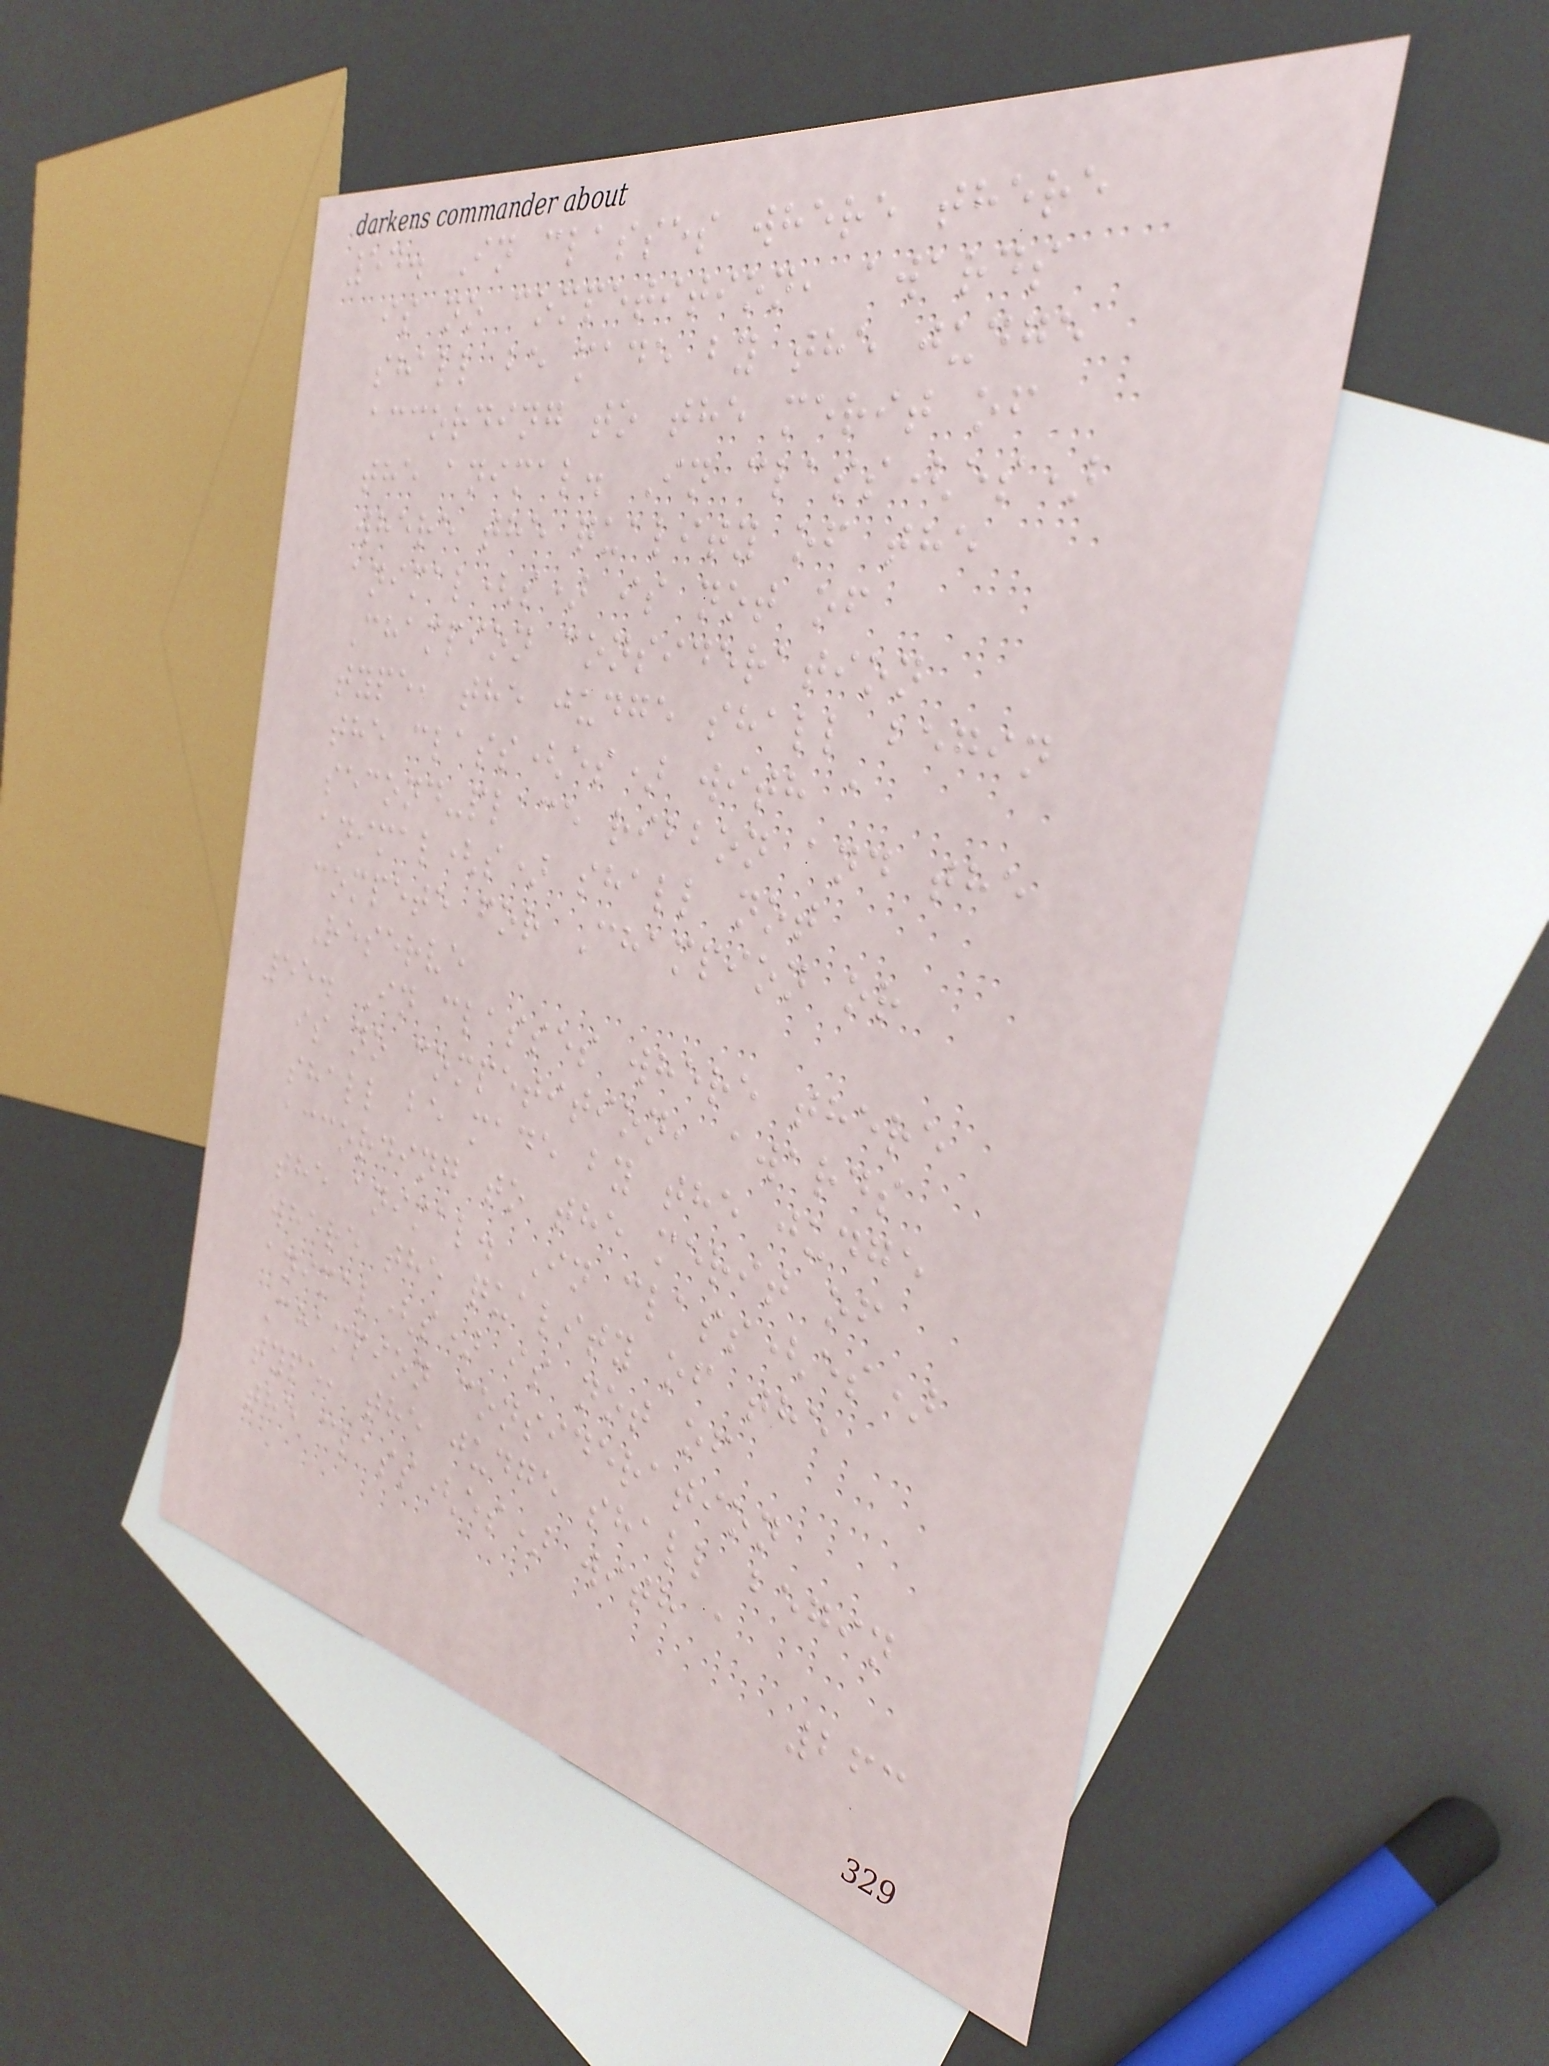54. In classes where there
is no competition, awards
shall be made by the judge
according to the merit of
the animal. In class(es)
where the quality of the
animal(s) is not of
Champion consideration
type, the judge shall begin
the class(es) with a
second-place ribbon and the
animal(s) shall not
compete for Champion or
Reserve
55. In classes where there
is no competition, awards
shall be made by the judge
according to the merit of
the animal. In class(es)
where the quality of the
animal(s) is not of
Champion consideration
type, the judge shall begin
the class(es) with a
263
